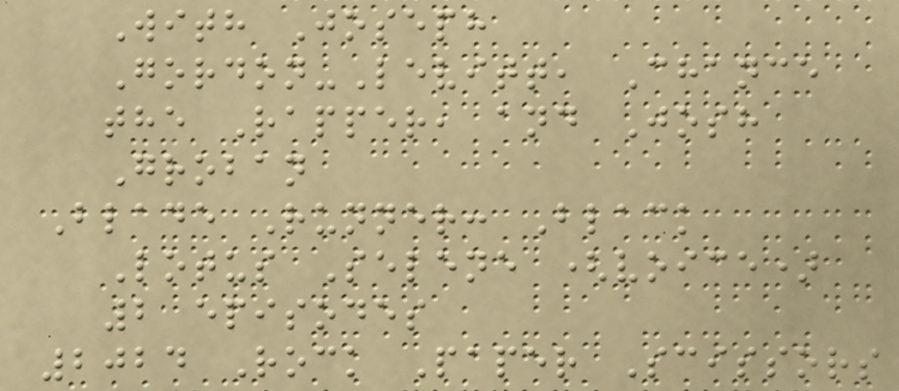With Joseph
Gordon-Levitt, Chance
the Rapper, and Josh
Groban
Blade Runner: Black
Lotus Selene (voice)
2 episodes
2024 Rock Paper Scissors
